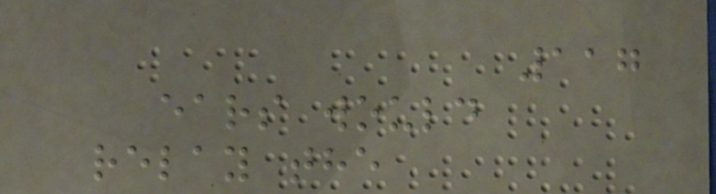117
ears would
relay the
